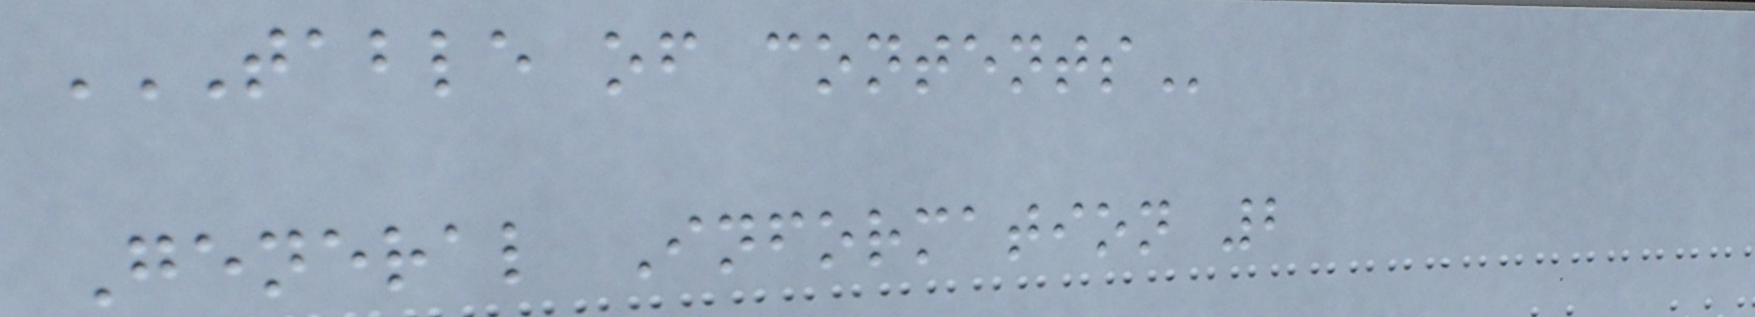TABLE OF CONTENTS
General Information 2
